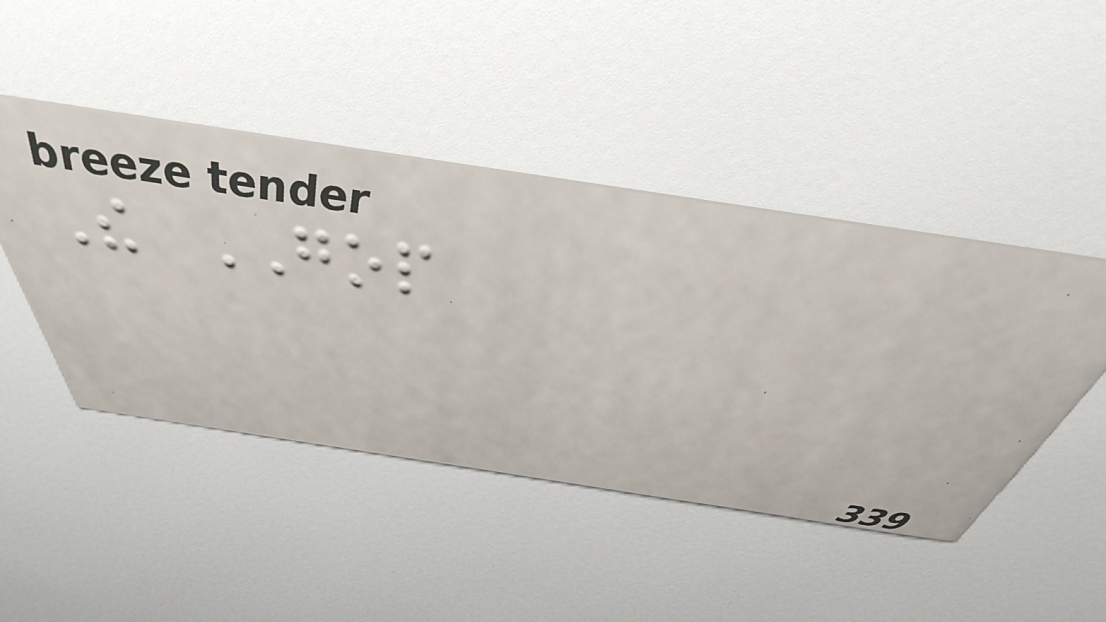The GOP
